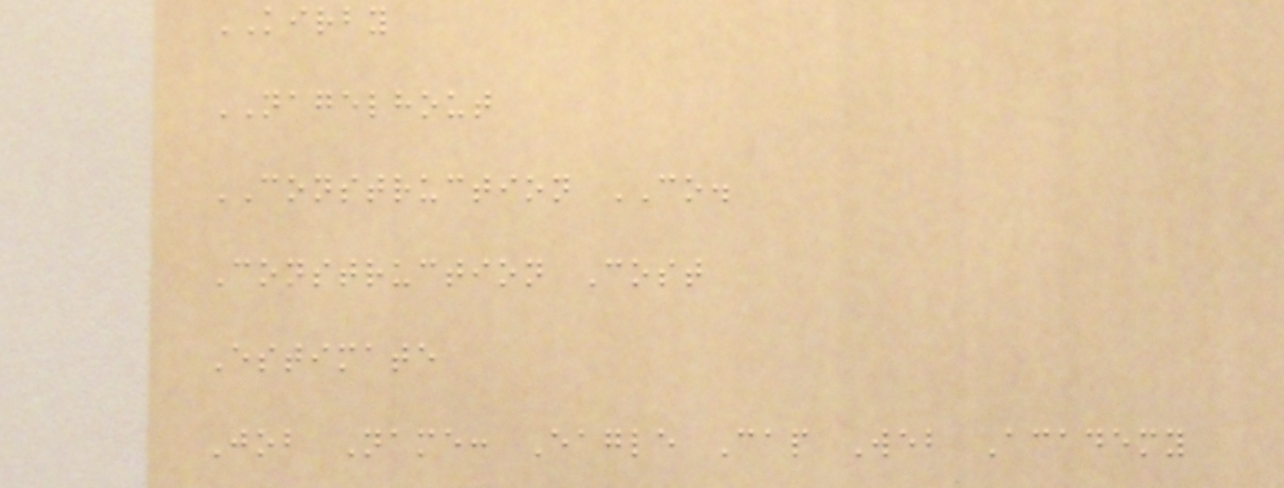KIRBY
NAGELHOUT
CONSTRUCTION CO.
Construction Cost
Estimate
Job Name: Eagle Cap Web Academy
